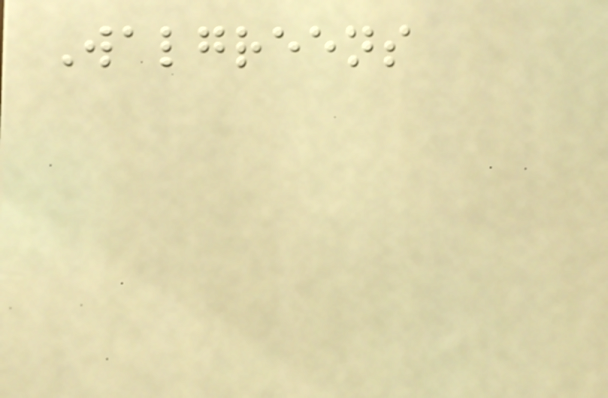Walgreens
